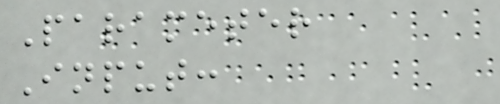Parameter
Input:
